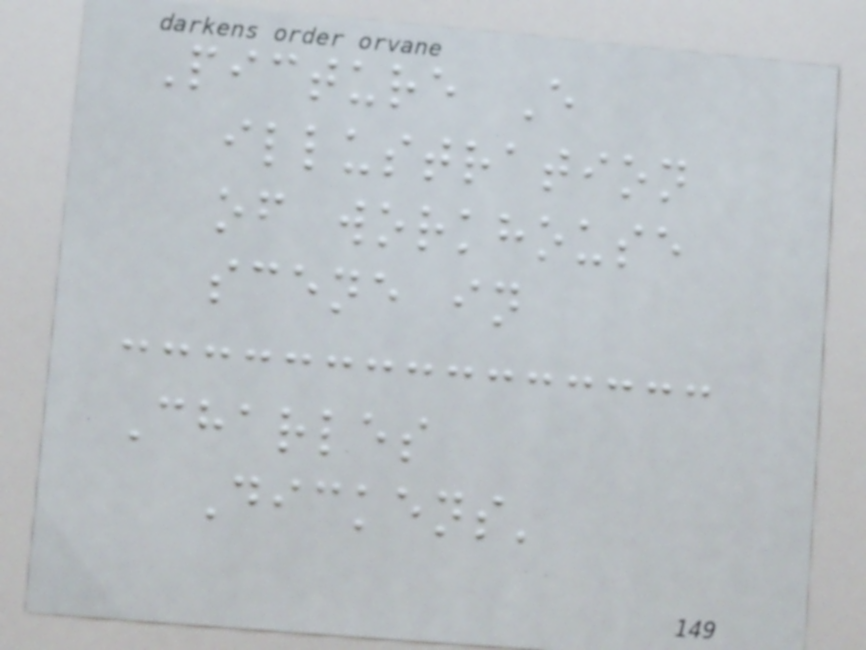Picture E
illustration
of workhouse
scene in
Charles
Dickens'
